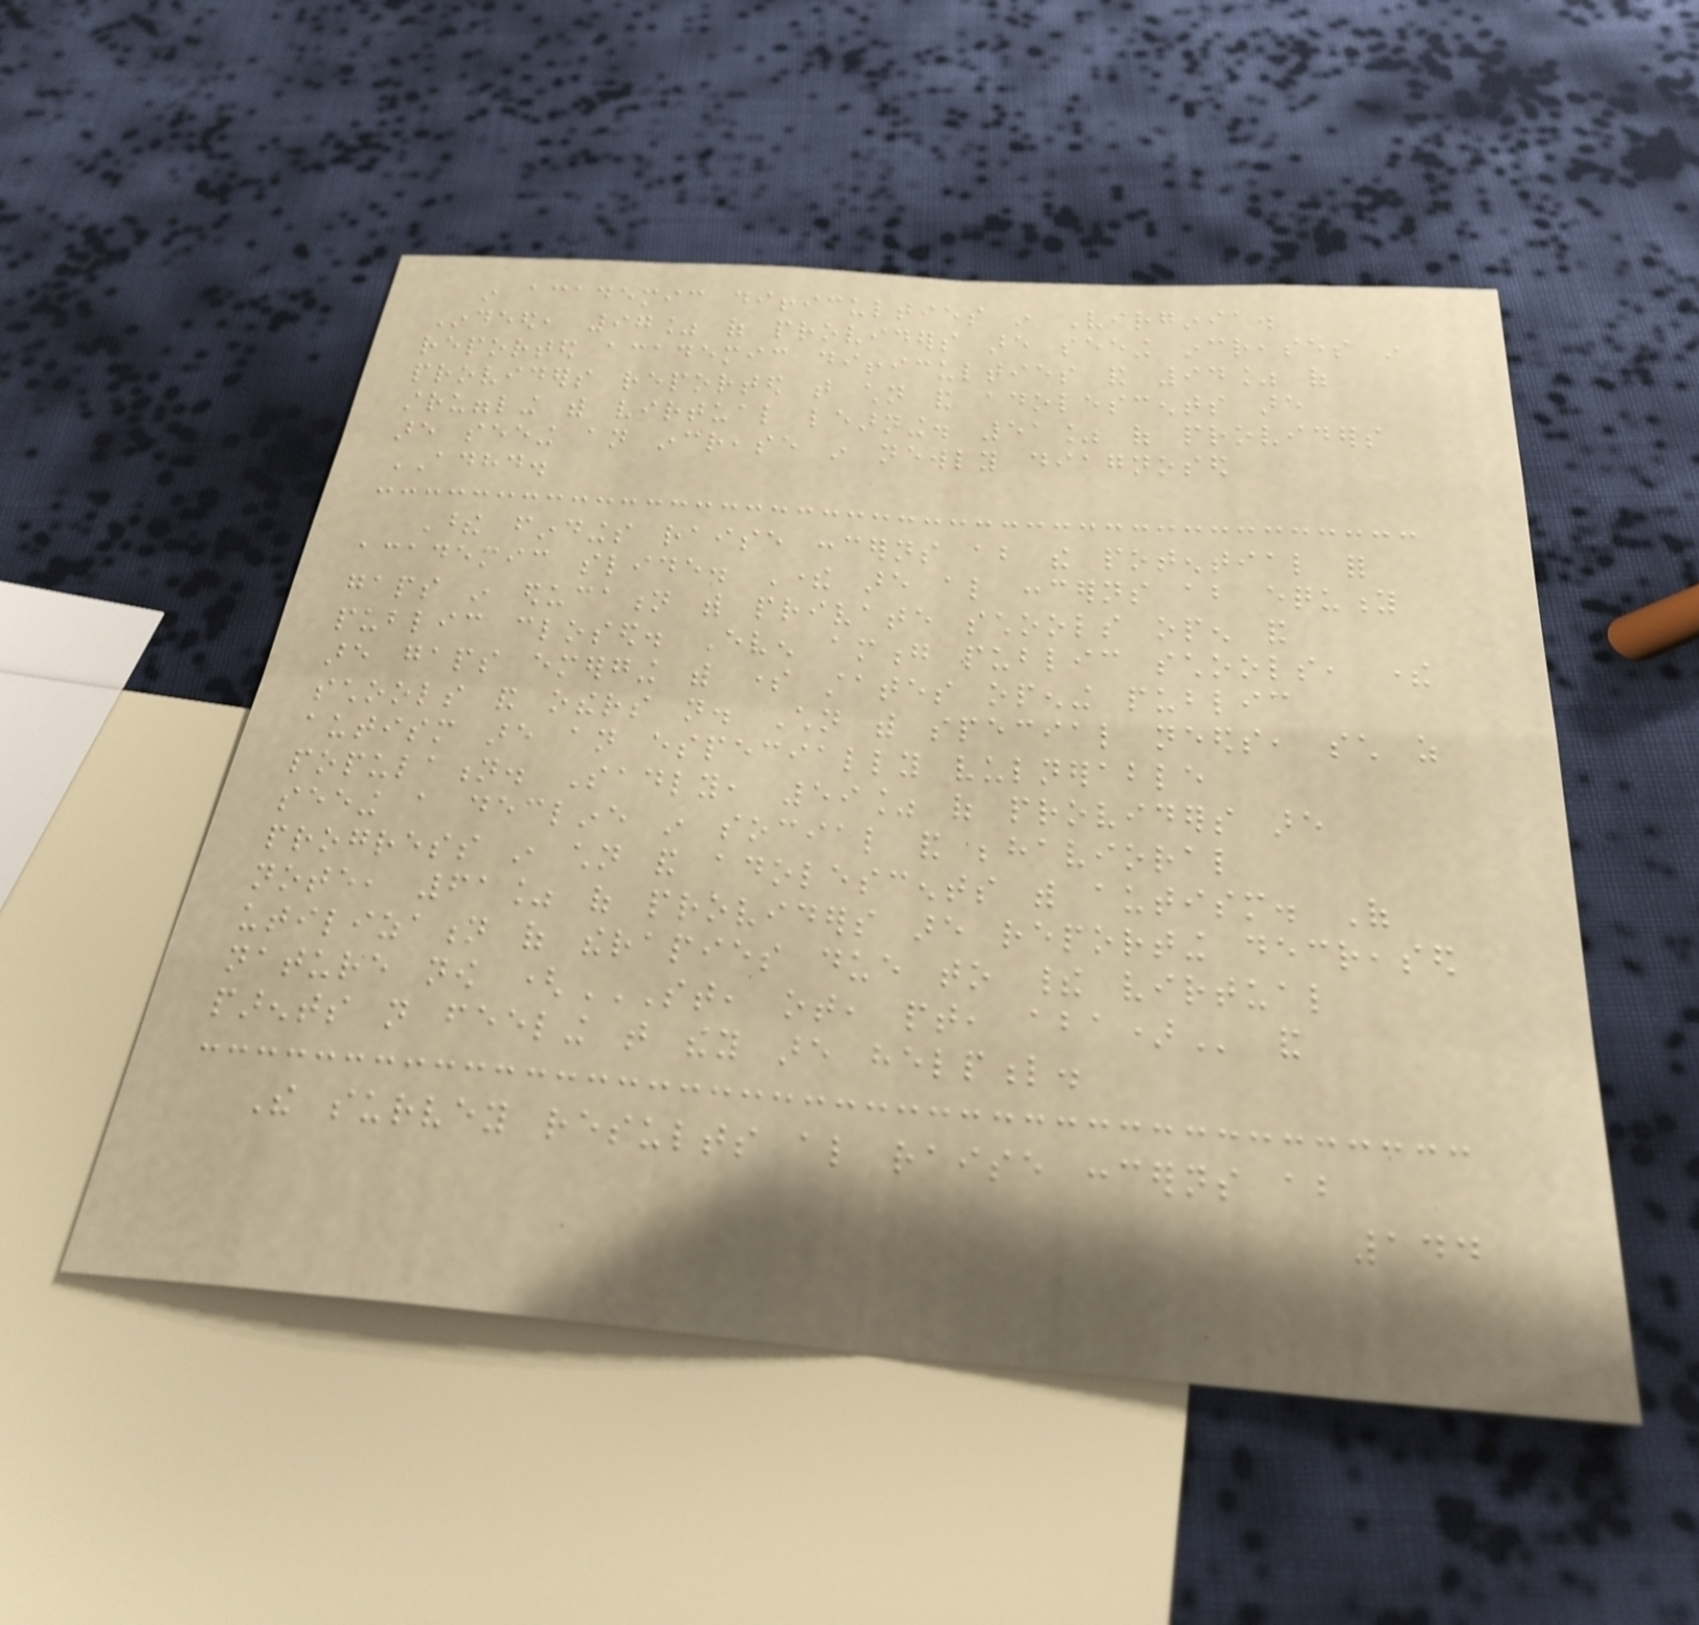in academic difficulties in Virginia.
Indeed, 97% of providers are seeing increases in
reported academic difficulties and 94% of
providers reported that children and adolescents are
struggling with virtual learning. 51% of providers
are seeing an increase in newly diagnosed
ADHD.
These findings raise concerns about the potential for
academic slide. There are also concerns about equity
gaps in education with private schools open and
public closed. Even among public schools, there
are gaps emerging with some states opening public
schools and others not. Children with special needs, such as
autism are an especially vulnerable
population. Sadly, 59% of providers are
seeing a decline in social and behavioral
progress in children and adolescents with autism. Of
note, 61% of providers are reporting decreased
utilization of therapies due to their virtual
nature now (ST, OT, PT, ABA) and
parents not feeling that they are helpful.
The survey results also raise concerns about
144
